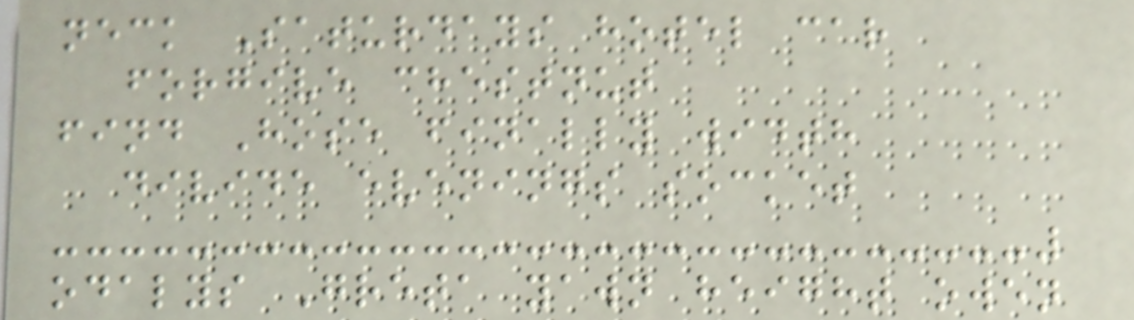neck Saturdays hotel car
forgive chestnut
find Hose finally width
divide evenings socket
odalys Greta yawn height owen
